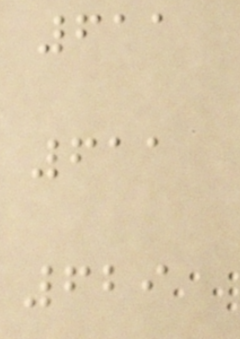611
611
629
